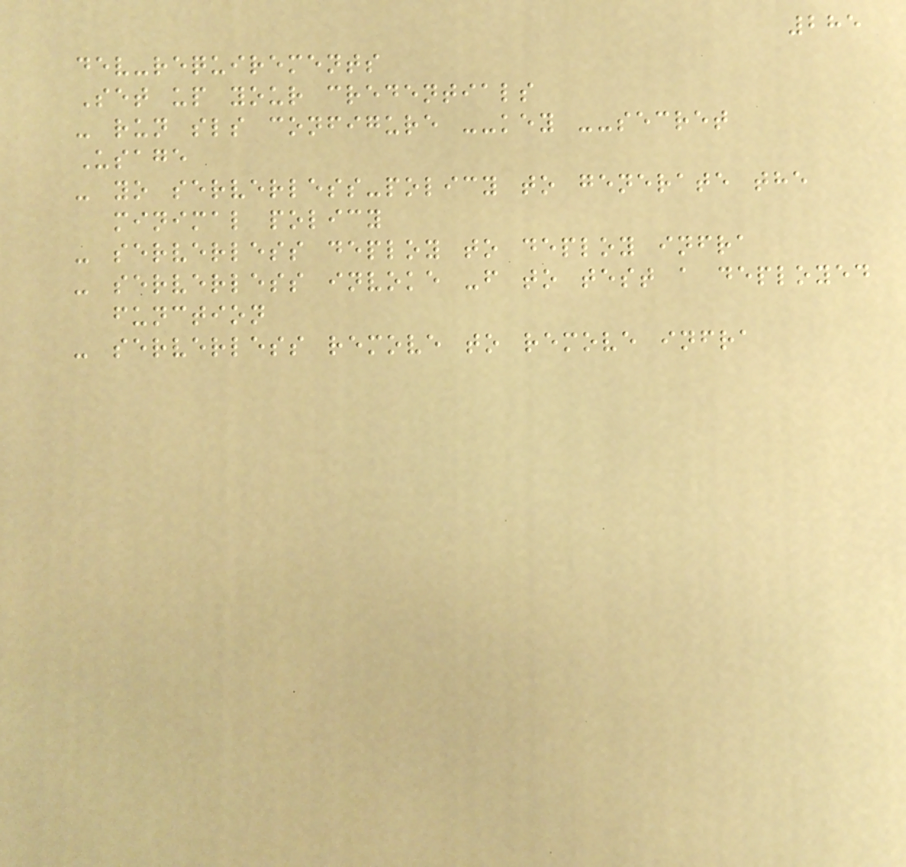285
dev-requirements
Set up your credentials
- run sls configure --key --secret
Usage
- yo serverless-policy to generate the
minimal policy
- serverless deploy to deploy infra
- serverless invoke -f to test a deployed
function
- serverless remove to remove infra
